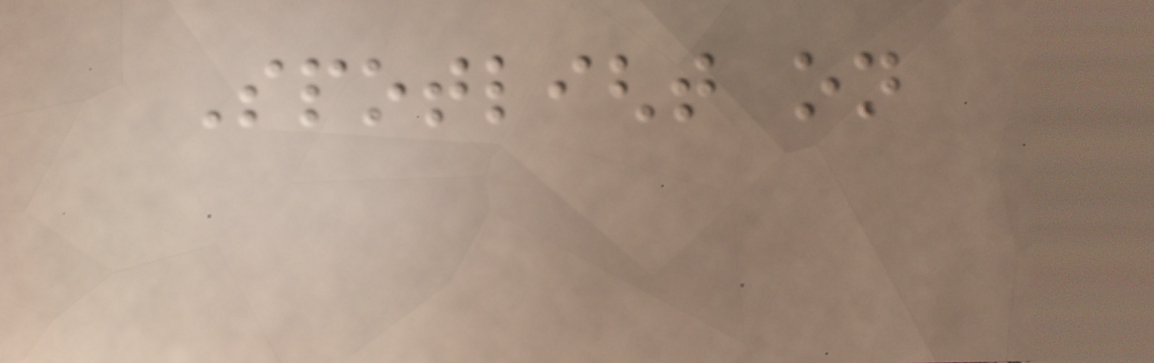Spotlight on
